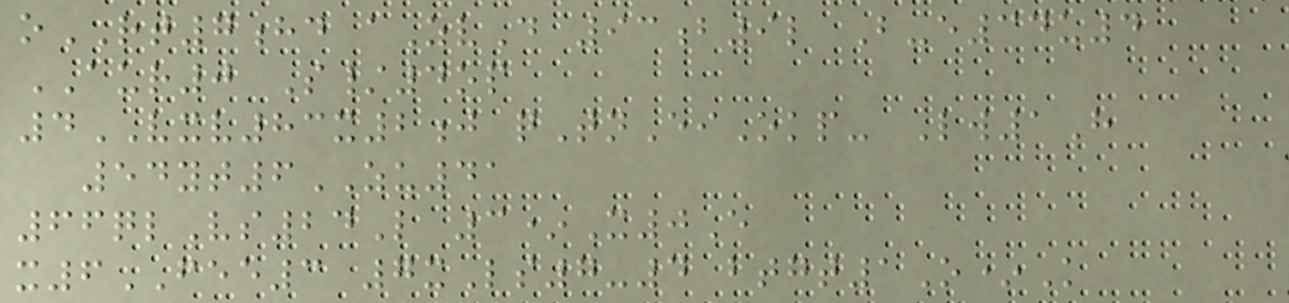oRT7hd aZvD 93b9l B-e34u4
AUR0 S/4op
4VXV83x2j qTnEiOkp- Lw1H
54yt6ZU41
66qlVs24L 3*X0E
x6FEE3 7xLs7-4 btgt1O*K
